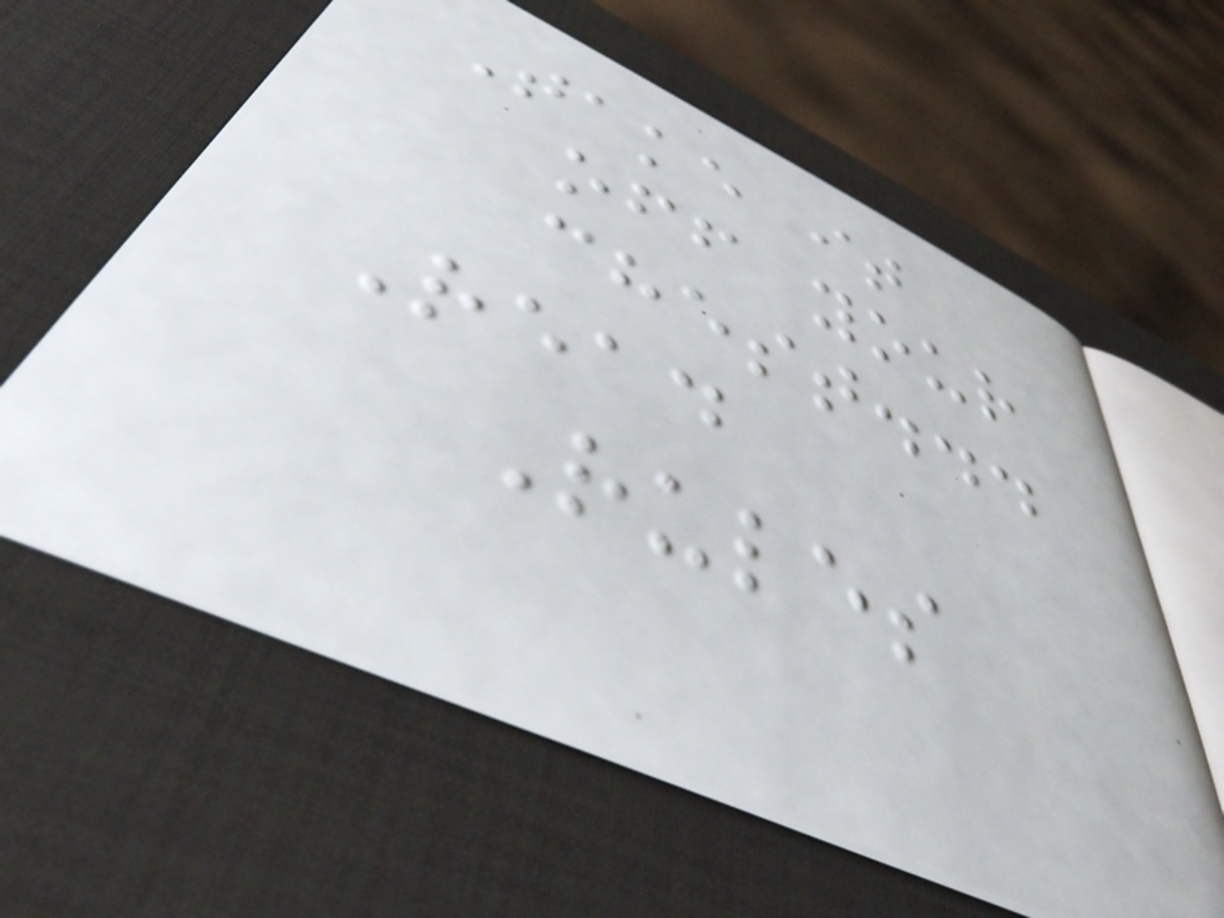Take it
off your
chest...
Read
Rules
